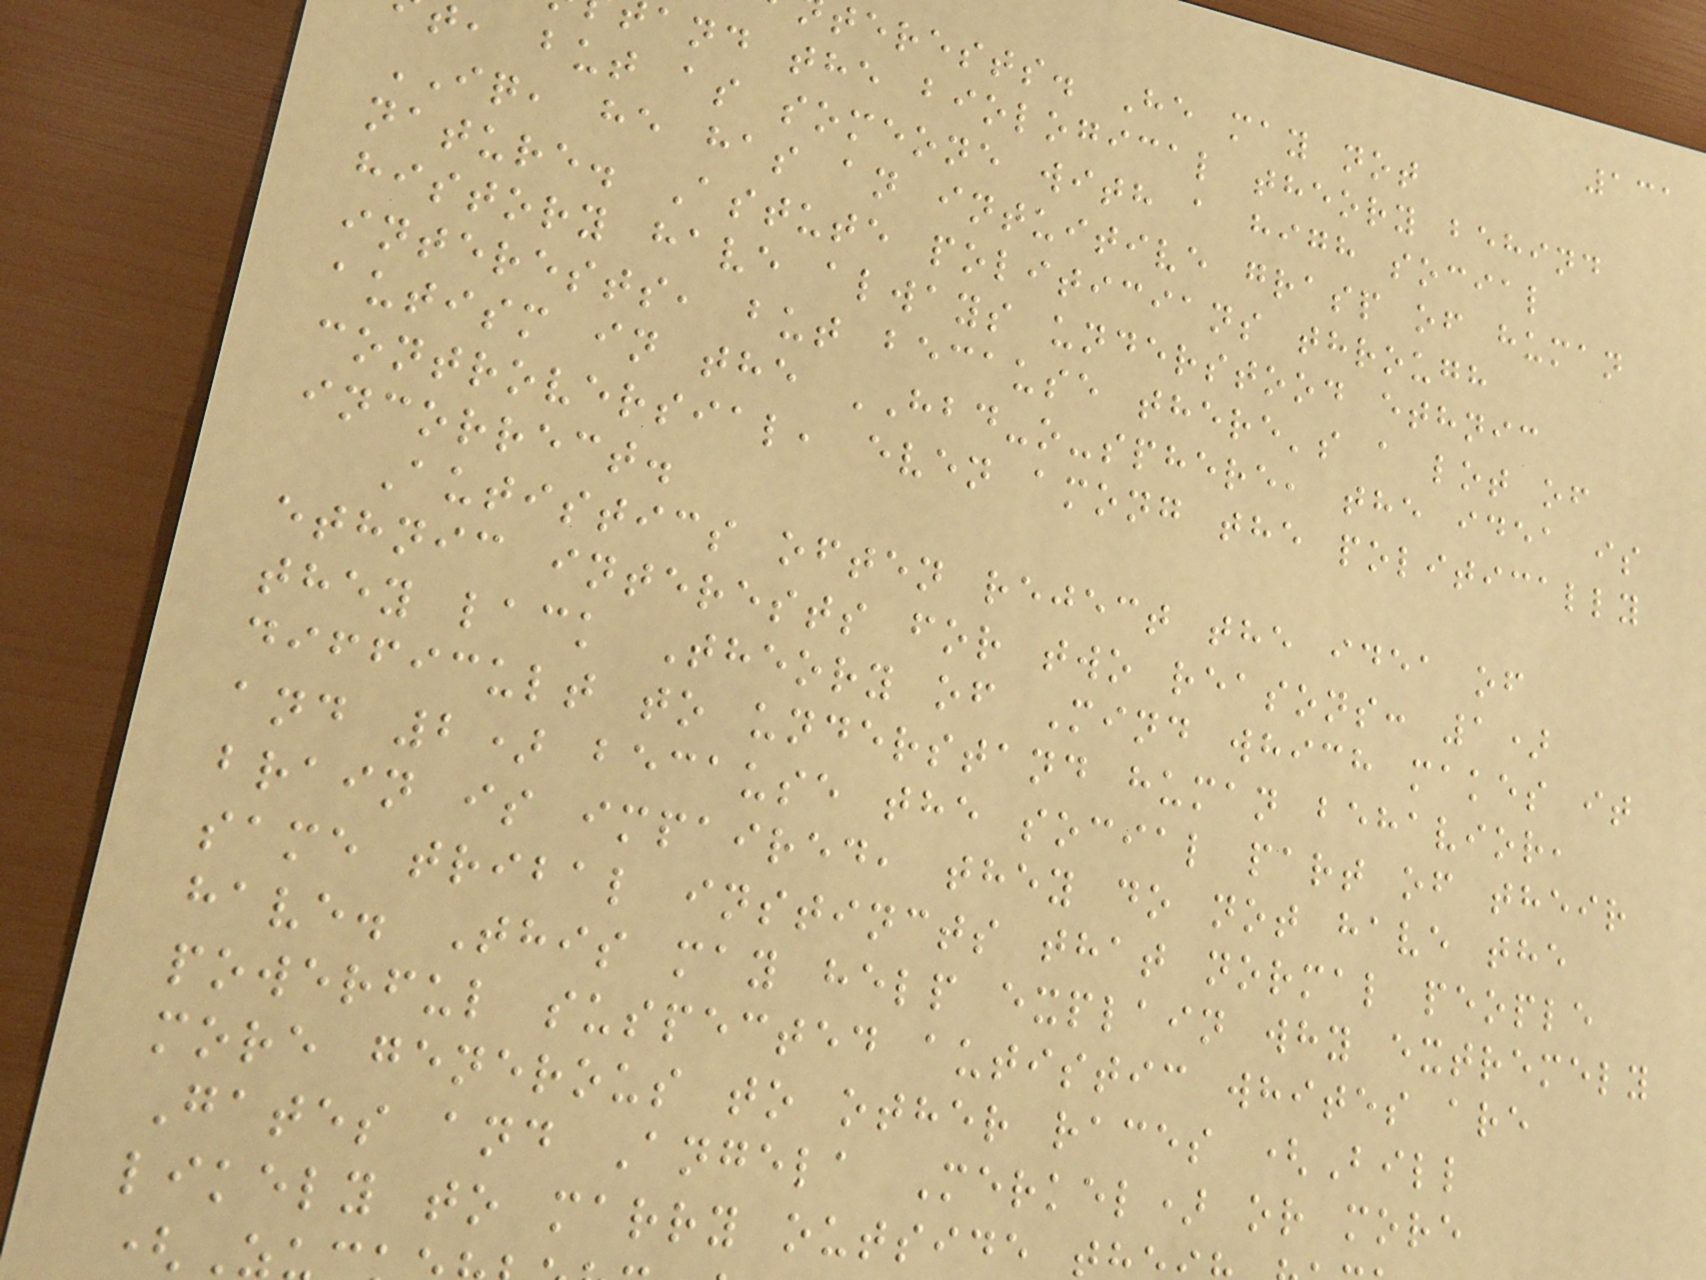131
terests. He may not
and the biological theory behind
, but as someone with a high social
IQ, he has an intuitive grasp of human
nature. Astute politicians through
history have always understood ethnic
interests, but because there's a lot of
autism in the HBD-o-sphere, the idea is
controversial, even among the politically
incorrect.
Autistics often reject the idea of
ethnic interests for two reasons: 1)
they lack Theory of Mind which makes it
difficult to understand human behavior,
and 2) because the social part of their
brain is impaired, they do not have the
same tribal instincts that normal people
have. This may help explain why extremely
powerful suspected autistic whites are
more generous to other races (Bill
Gates and Angela Merkel) or more
likely to marry outside t
